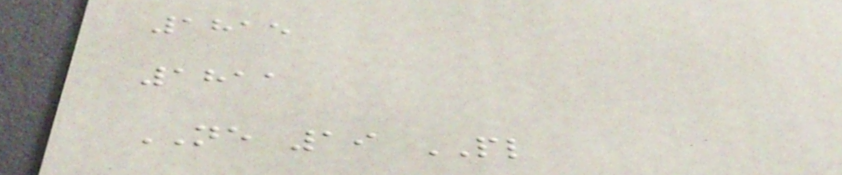1815
1811
NE 19 PL
